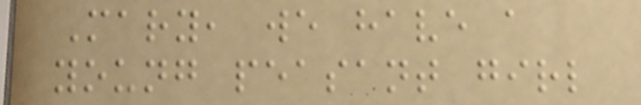Mary, we have a
young peasant girl
